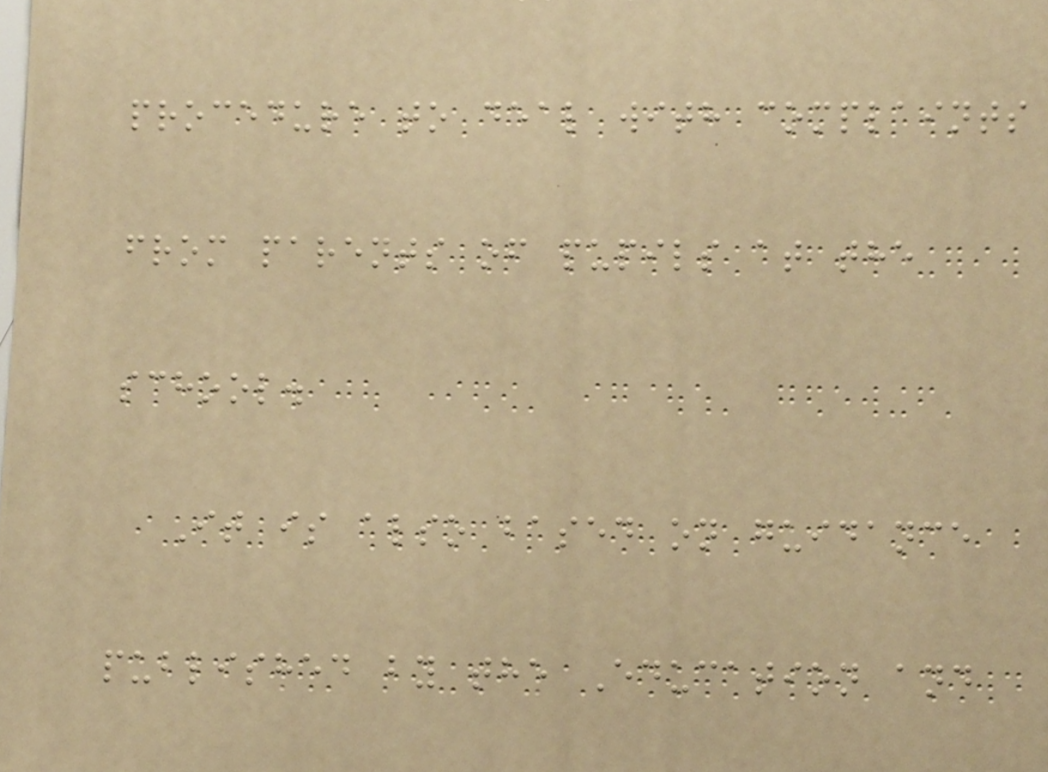procedure to deal with complaints
from parents of pupils at the
school.
It is also based on guidance
published by the Education and
